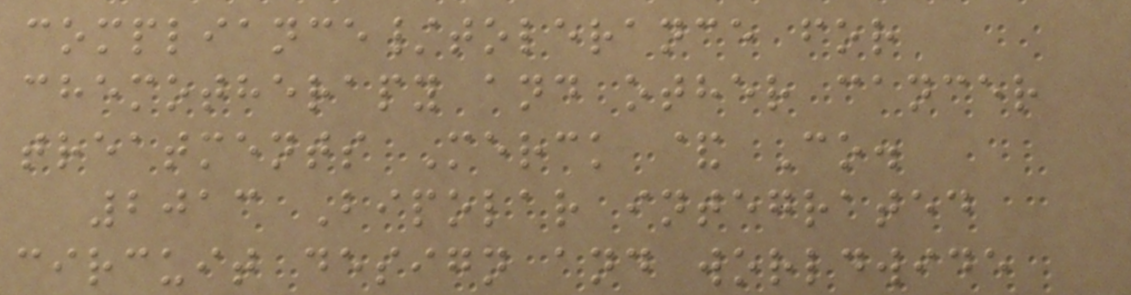compliance/tolerance for
chemotherapy and other cancer
treatments Merck & Co.
2013 Bipolar integrated
circuit design and worldwide
